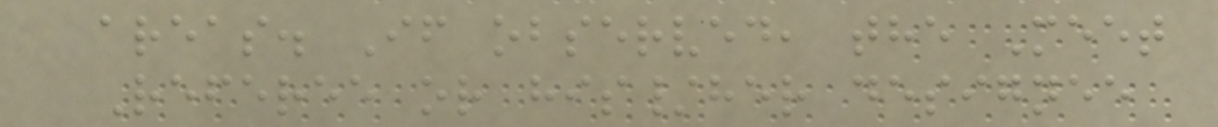areas. If observed, the Meet
Referee or his/her designee
